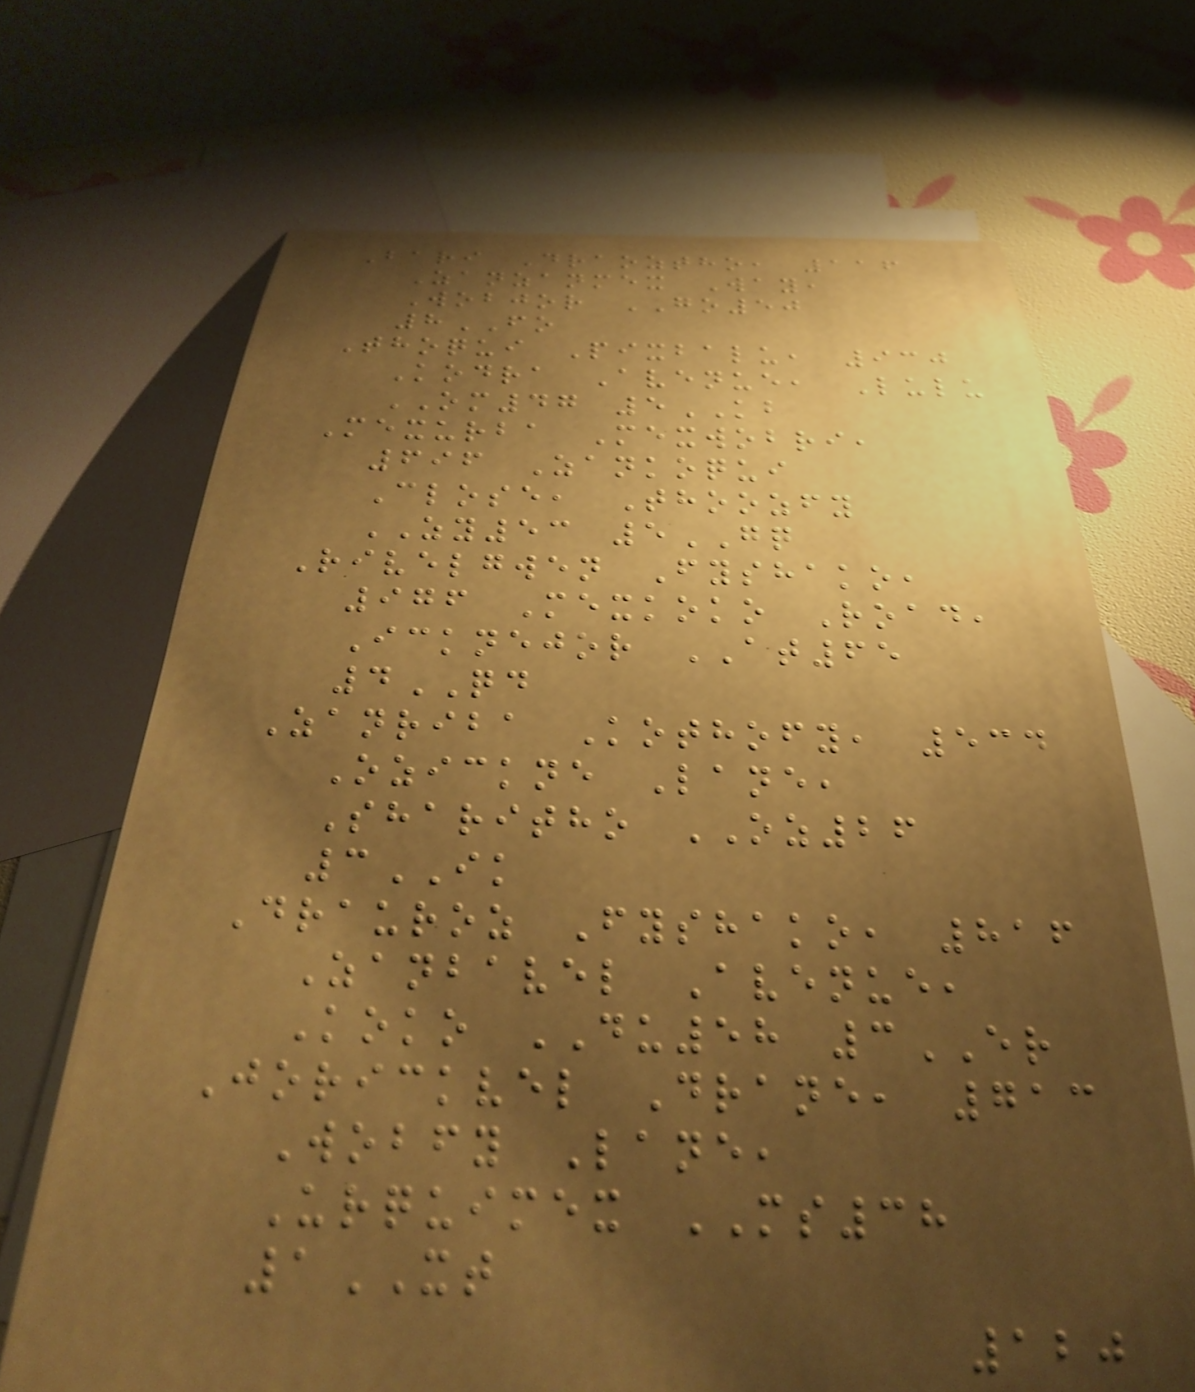Bari Draoztho, 116
Zanzanmex Way,
Wobjor GO50
8FO
Thoqui Pixbalu, 930
Kodra Avenue, Lulu
OM47 5KB
Mexurba Mexwobri,
696 Zankoqui
Close, Thoozfy
ZY53 5GQ
Rivelgwen Fyshako,
976 Mexkoko Road,
Icknejor AT65
4QD
Zanriba Kothofy, 534
Ozickne Lane,
Sharitho OZ26
3IK
Drauroz Fyshako, 816
Zanbavel Avenue,
Koko DU58 3ER
Jorickvel Drane, 713
Wobfy Lane,
Urquimex MS38
1XT
120
